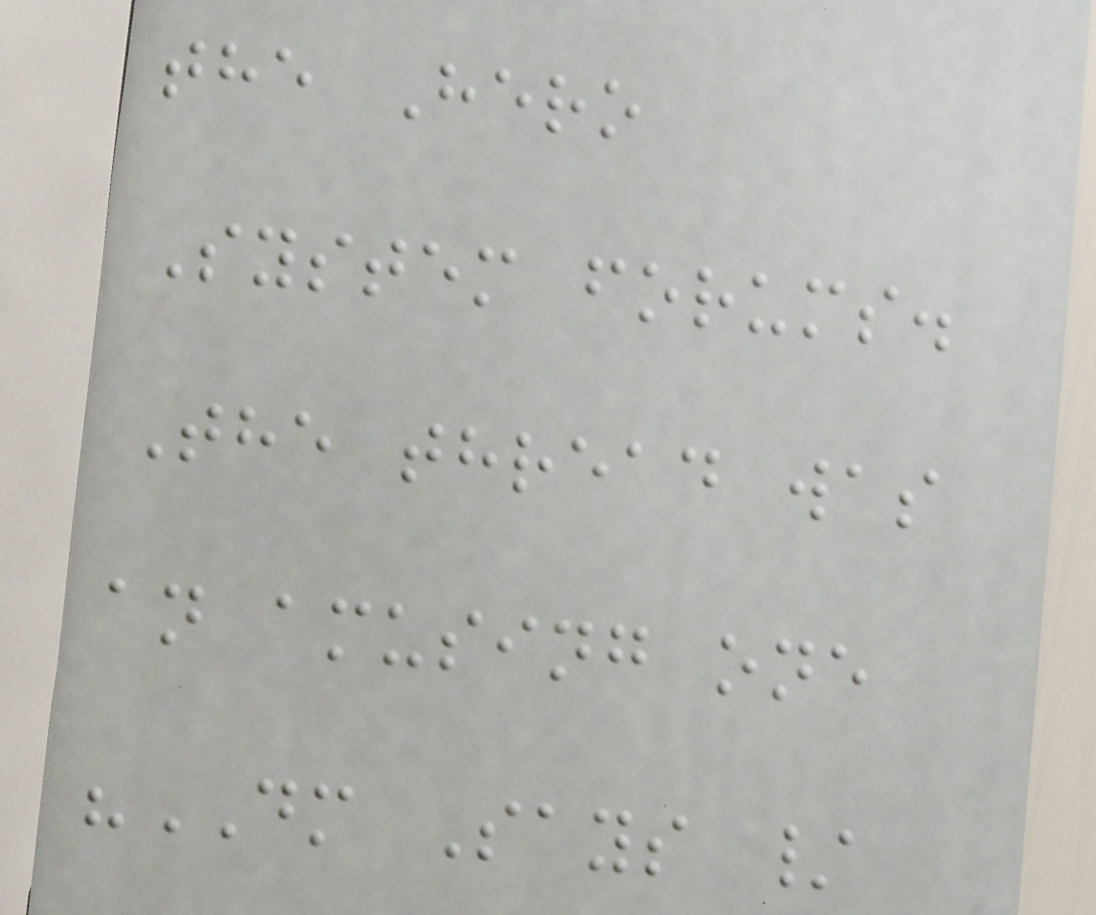the Hero
System forums.
The thread was
an amusing one
"DM Says /
